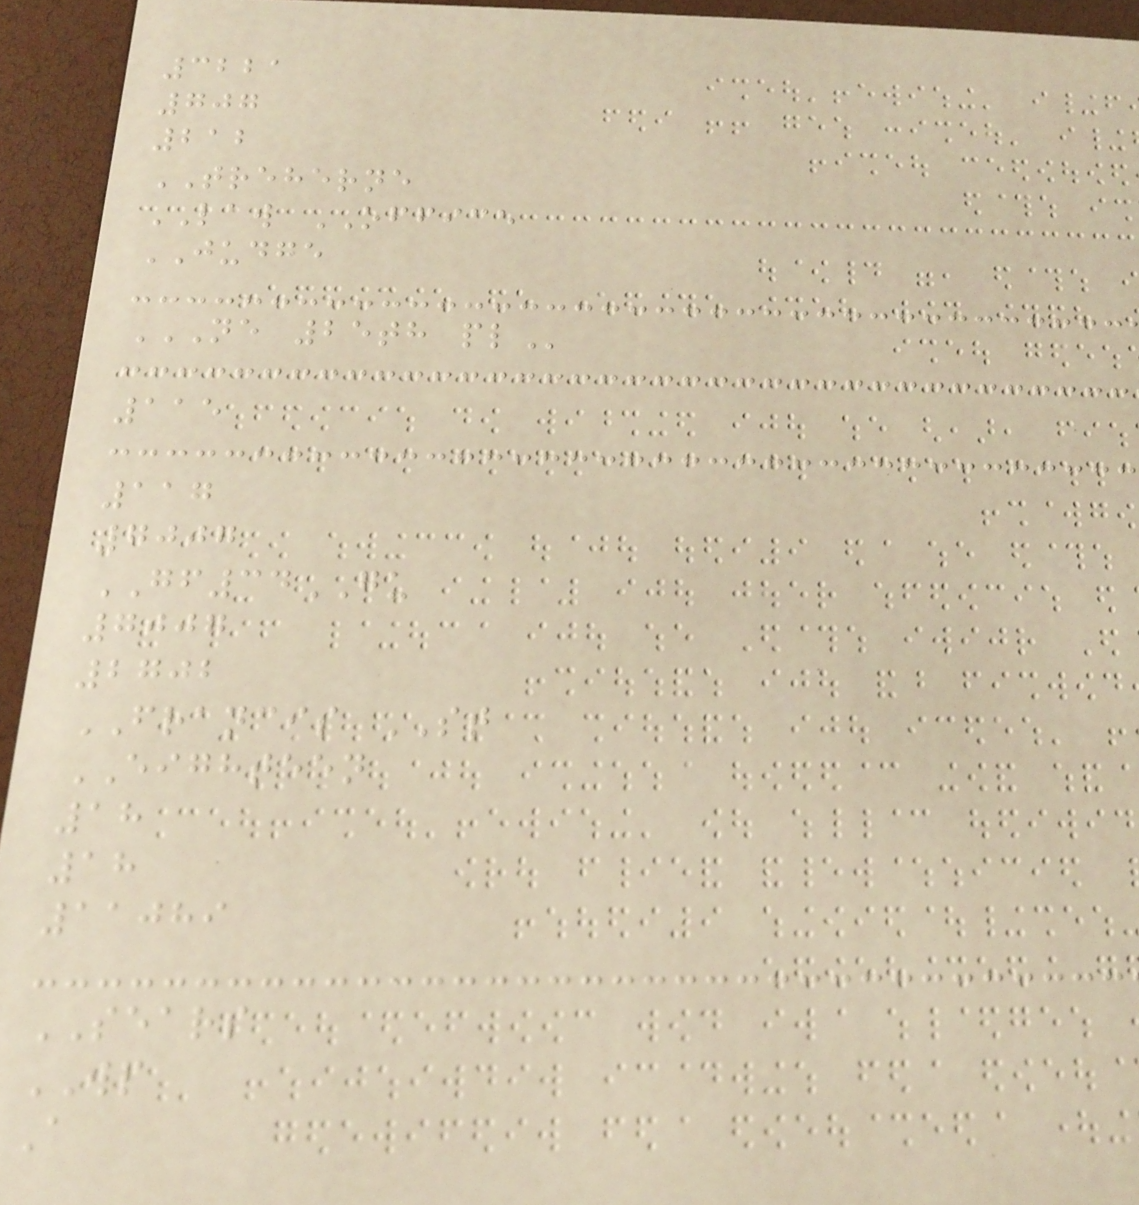3221
707
212
TREHERNE
LAW OFFICE
JUDGE
NE 25TH PL
115
117
7007
GF34GU
7007
2702
FRANCIS ST
EIGHTEEN
18
18
11089
SEARS
WP
A
